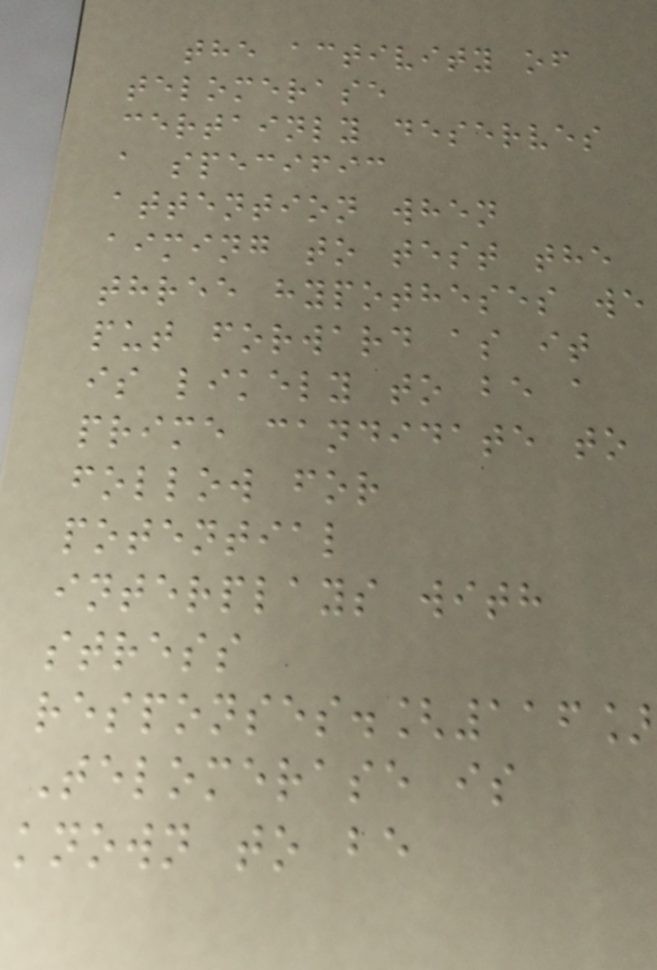the activity of
telomerase
certainly deserves
a specific
attention when
aiming to test the
three hypotheses we
put forward as it
is likely to be a
prime candidate to
follow for
potential
interplays with
stress
responses.[116]
Telomerase is
known to be
